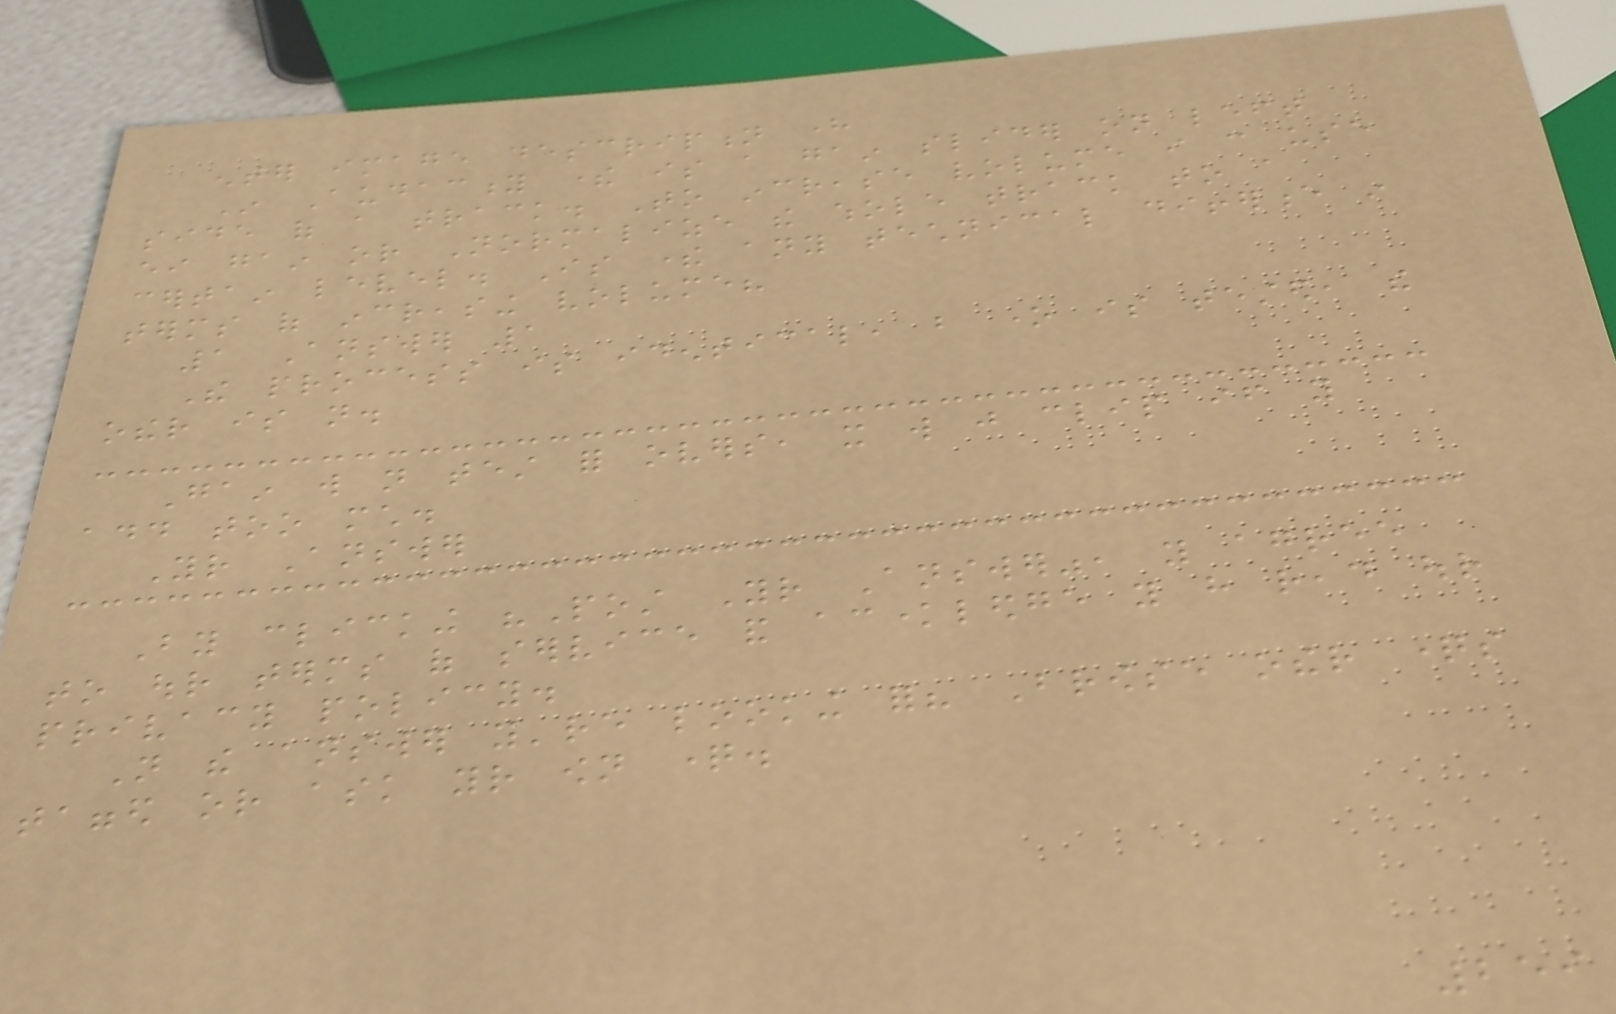enter image description here
In Audacity there is a gain slider on left
side of a track. To increase volume i can use
either gain or Normalize the whole track to a
certain level. Is there any technical difference in
terms of increasing volume?
1 Answer 1
The process is identical, but one is tested, the
other is not.
Gain will not test for overs, it will just clip if you
add too much.
Your Answer
By clicking "Post Your Answer", you agree
to our terms of service and acknowledge you have read our
privacy policy.
Not the answer you're looking for? Browse other questions
tagged or ask your own question.
259
